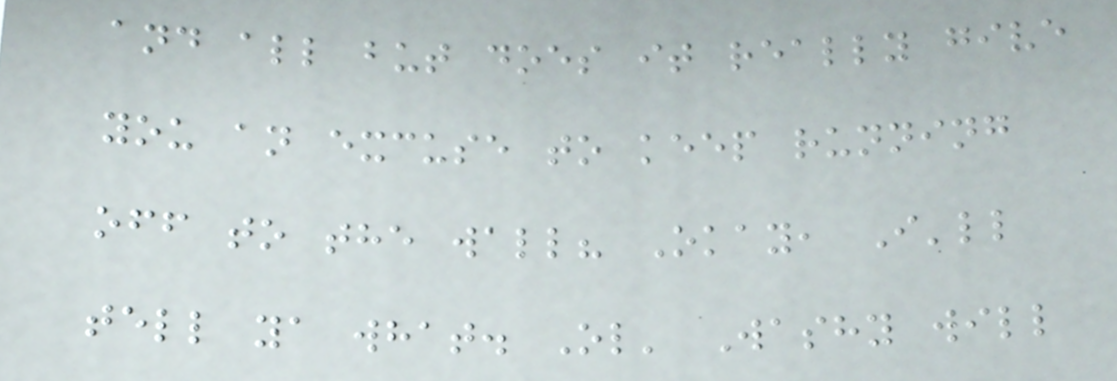and all but does it really give
you an excuse to keep running
off to the wall? Okay, I'll
tell ya what. Ol' Washy will
